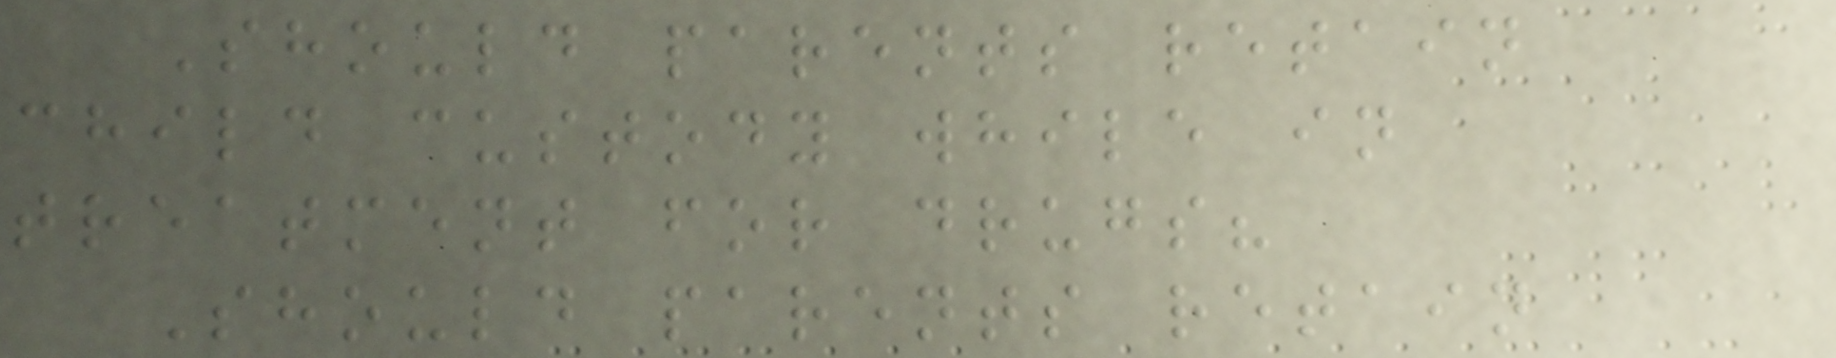Should parents retain
child custody while in
treatment for drugs?
Should parents retain
